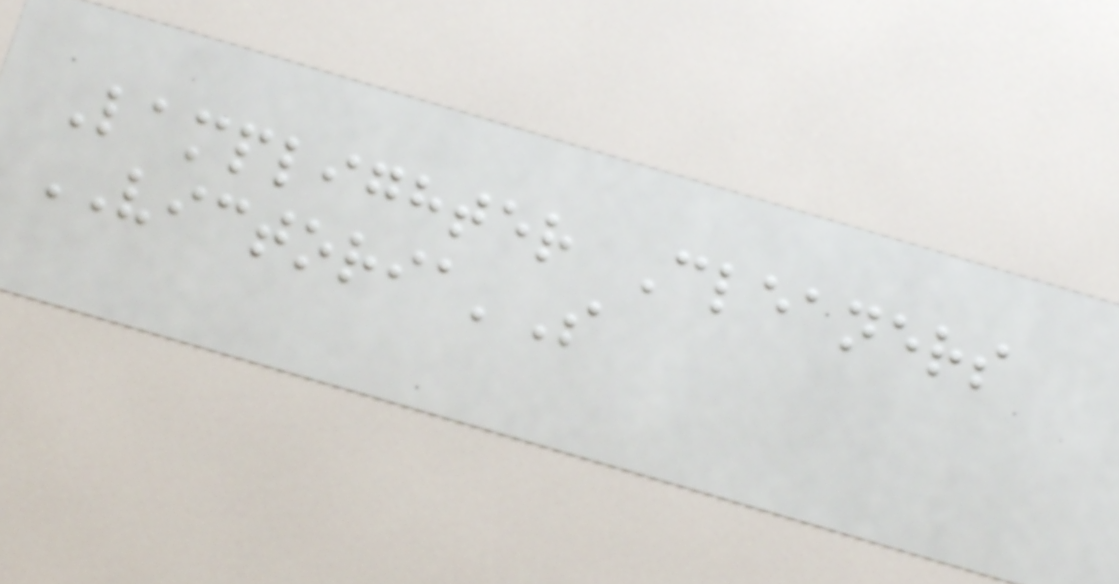Lamplighter Cleaners
VICTORIA'S
